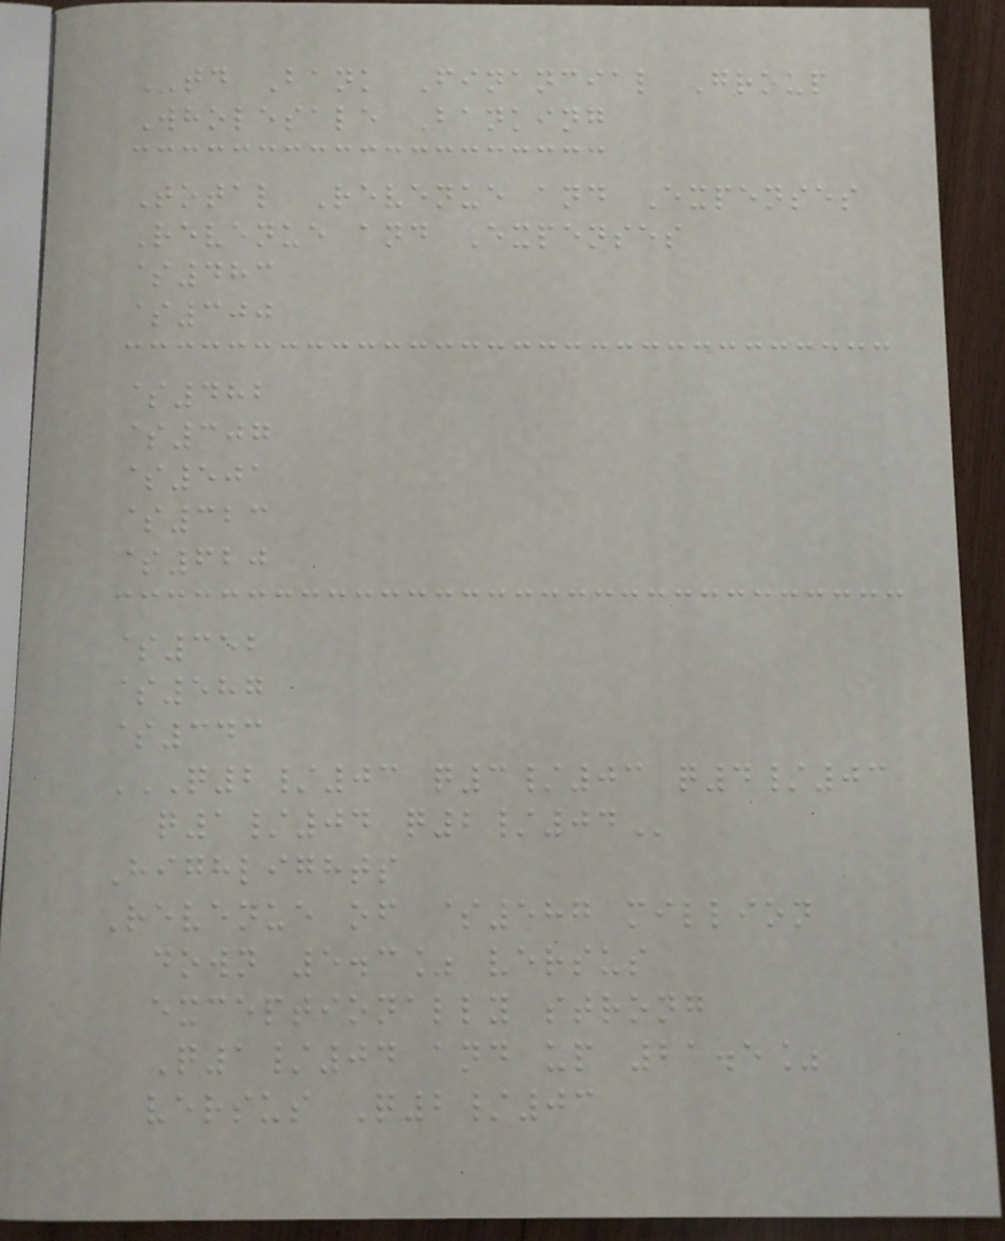TD Bank Financial Group
Wholesale Banking
Total Revenue and Expenses
Revenue and Expenses
$483
$300
$482
$307
$501
$323
$620
$352
$587
$343
Q2/03 Q3/03 Q4/03
Q1/04 Q2/04
Highlights
Revenue of $587 million
down 5.3% versus
exceptionally strong
Q1/04 and up 21.5%
versus Q2/03
